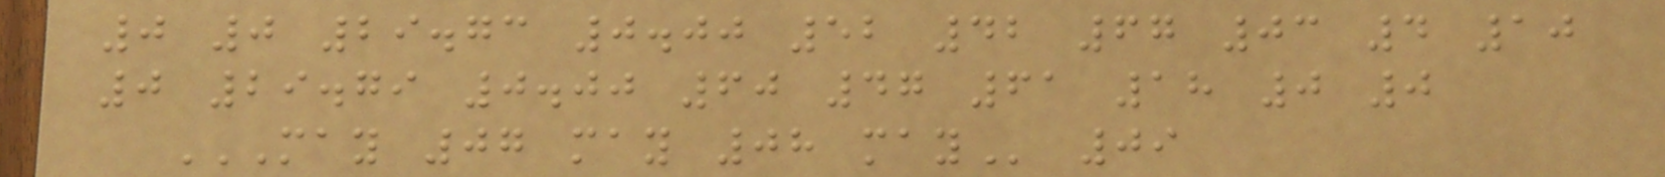0 0 29.73 0.00 52 42 67 03 4 10
0 29.79 0.00 60 47 61 18 0 0
MAY 07 MAY 08 MAY 09
